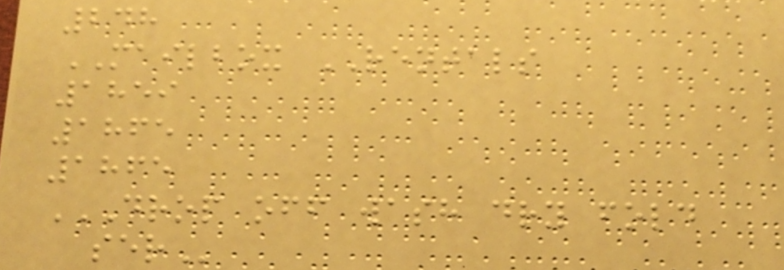248
MAILBOX RENTALS
1859
1865
1865
DROP OFF WASH DRY FOLD
SER
